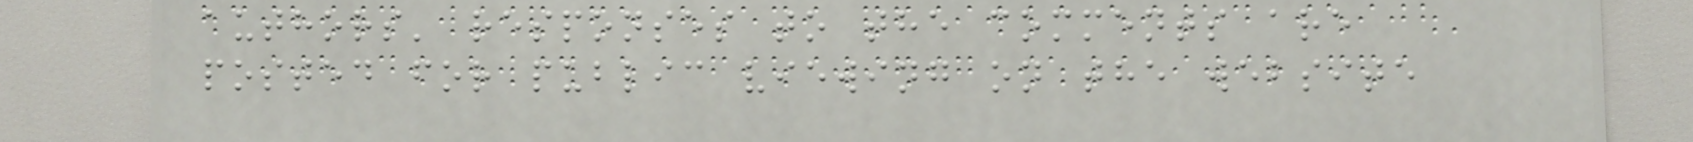authors' responses to the comments are
posted for public viewing on the website
